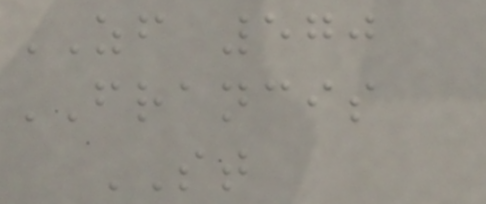ZF 570
FRANCIS
ST
